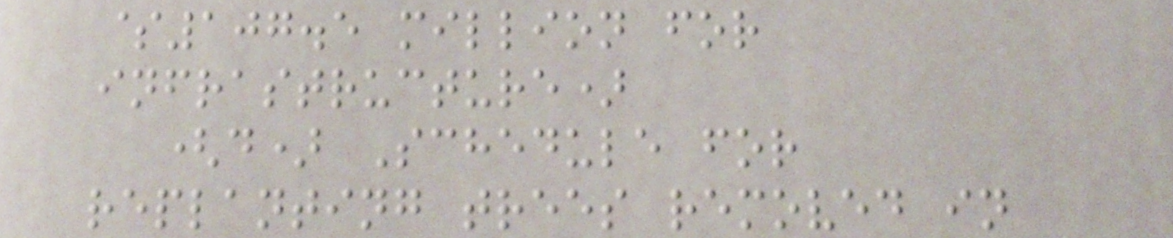$107.5 million for
infrastructure)
(d) Schedule for
replanting trees removed in
